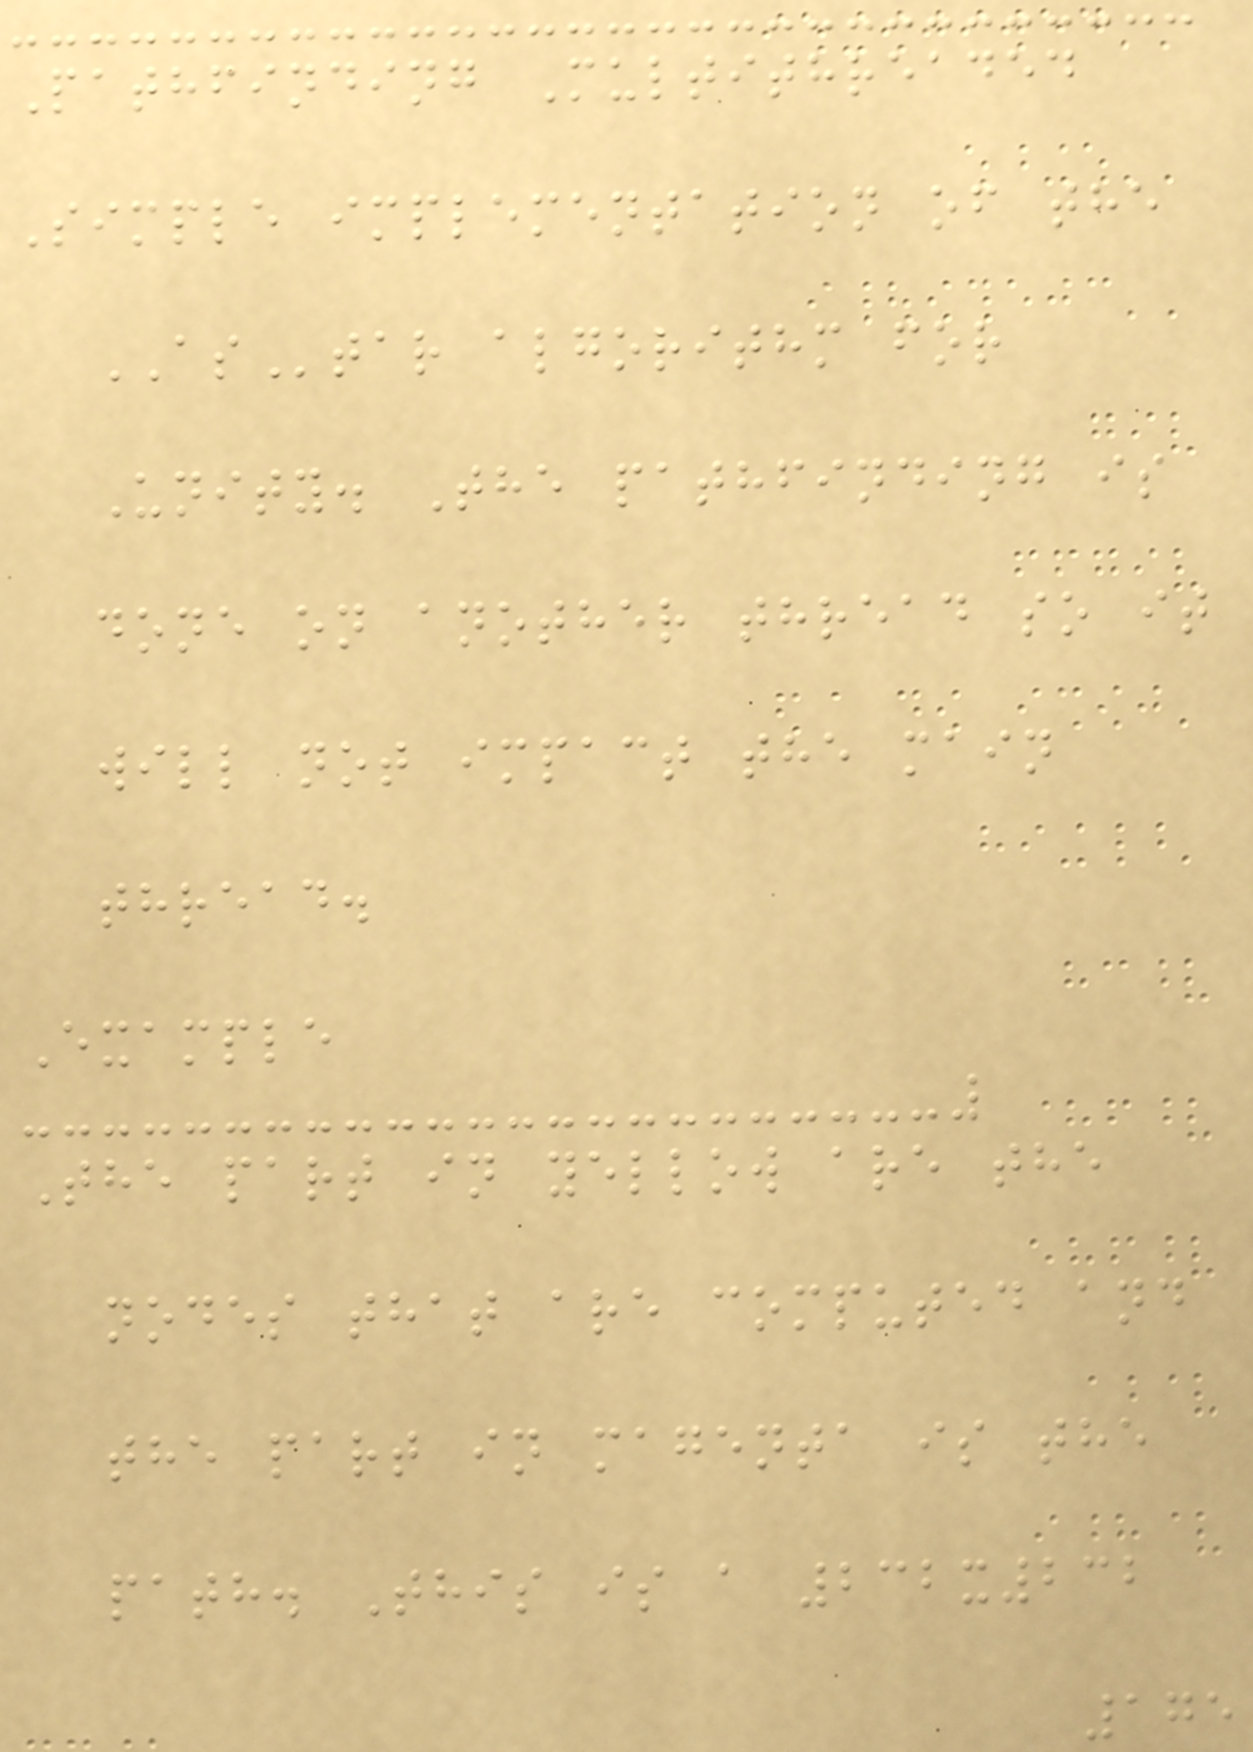Pathfinding Multithreaded
Simple implementation of the
AStar algorithm for
Unity. The pathfinding is
done on another thread so it
will not impact the main
thread.
Example
The part in yellow are the
nodes that are computed and
the part in magenta is the
path. This is a 232x232
175
